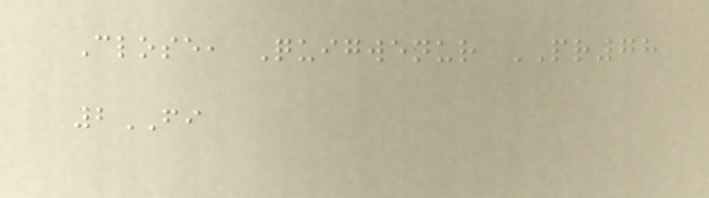Close, Quigwenur PR78
2FI
